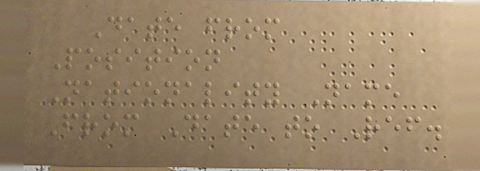Date from
Position
Nationality Name
From Date to Ref.
